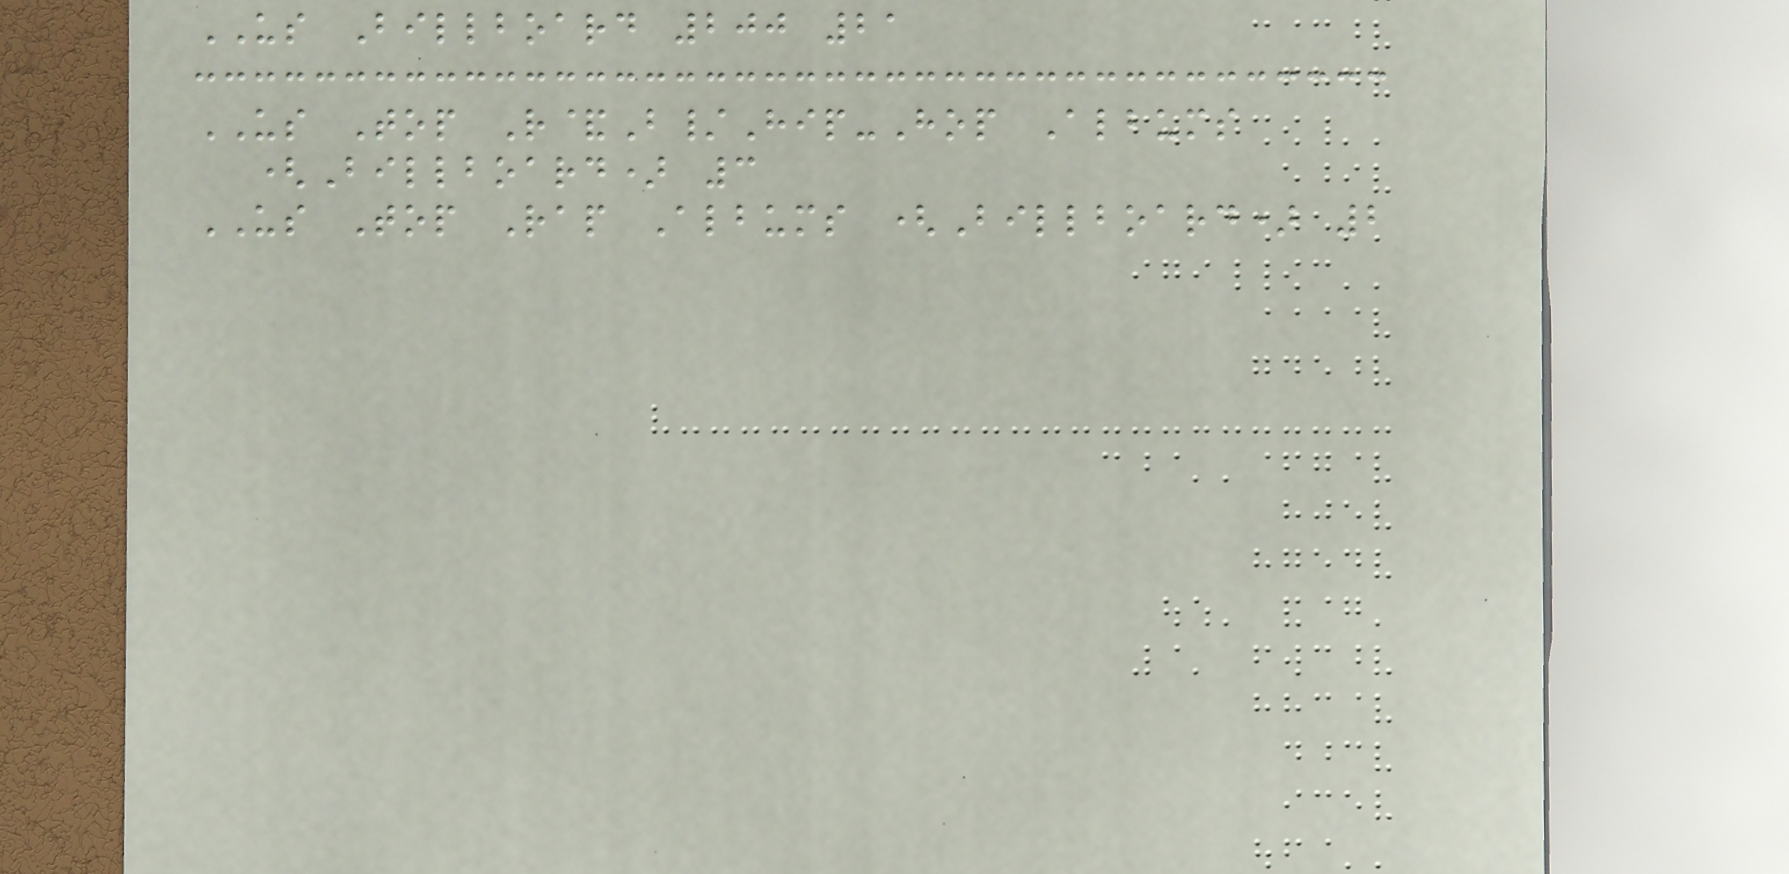US Billboard 200 21
US Top R&B/Hip-Hop Albums
(Billboard) 3
US Top Rap Albums (Billboard) 2
